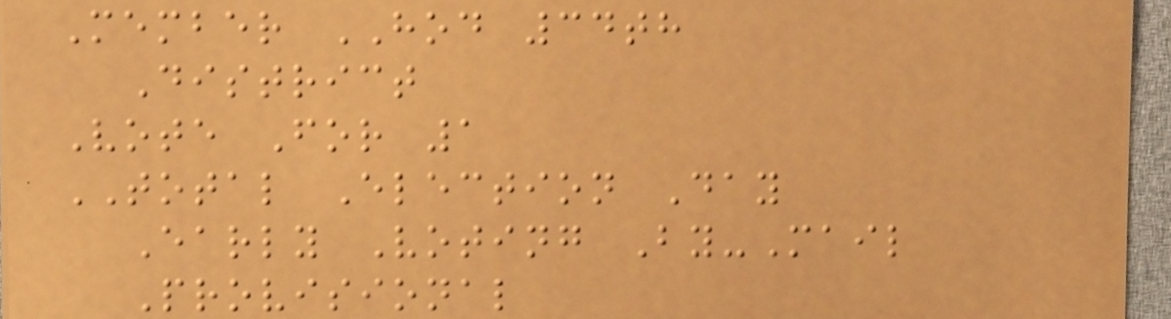Member HOD 34th
District
Vote For 1
TOTAL Election Day
Early Voting By-Mail
Provisional
